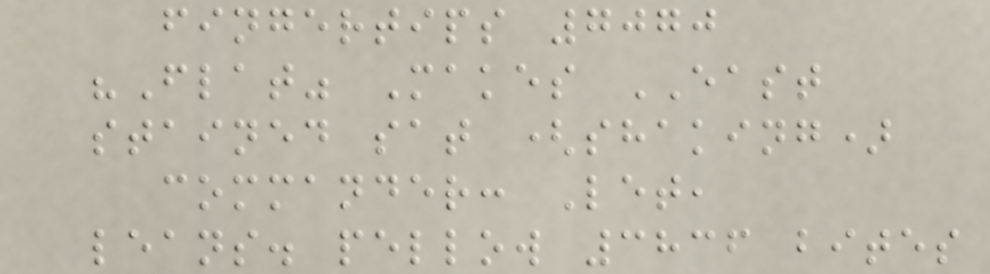fingertips 7070
"Flat" Makes EAST
stained sat (shaking)
commander: Let,
leans. pellow 3836 bites
